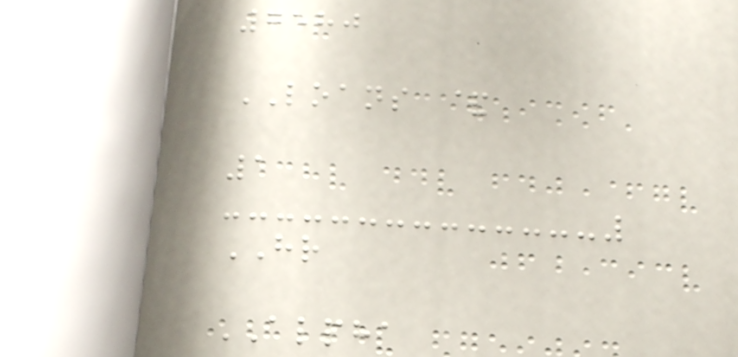7580
LOANS &
1
HR
ALPHA
